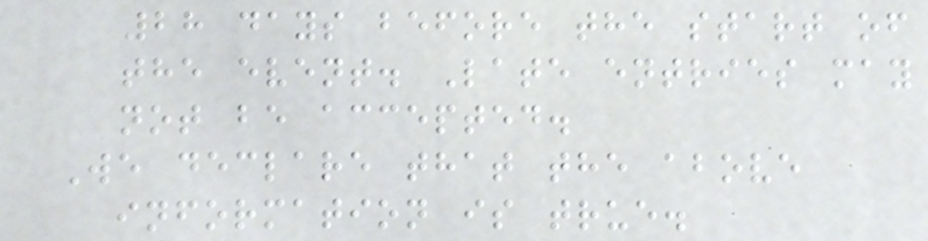28 days before the start of
the event. Late entries may
not be accepted.
We declare that the above
information is true.
